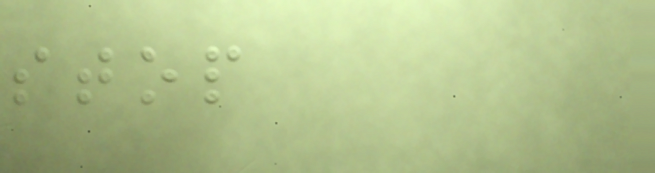stop
